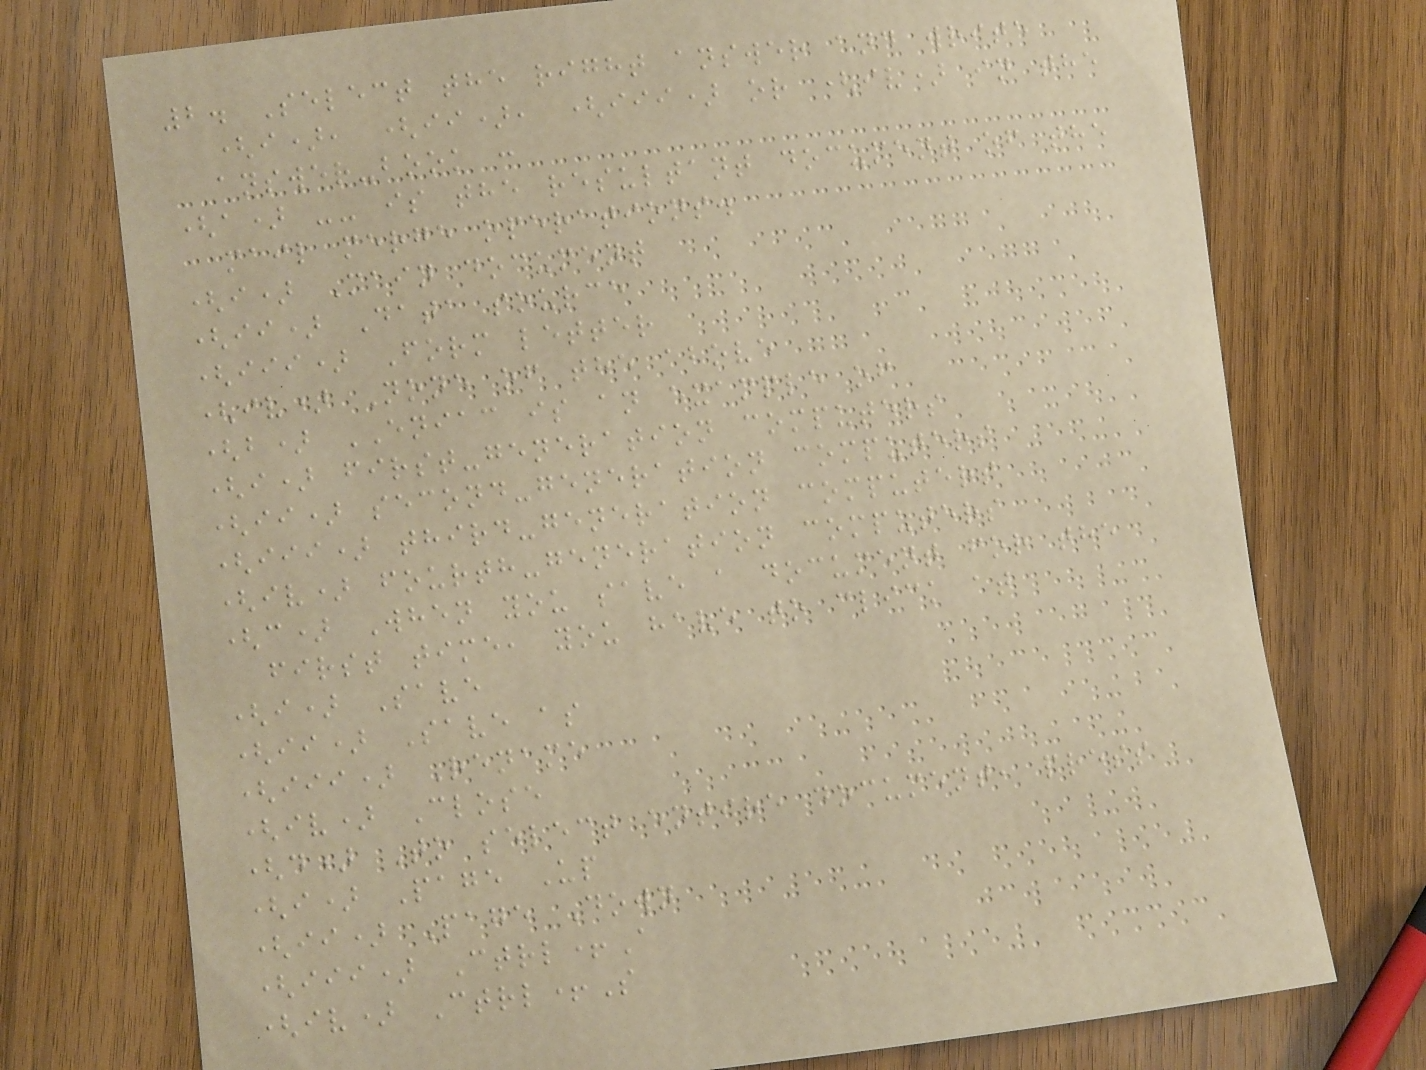2. Select the right answer and write
(i), (ii), (iii) or (iv) in the
answer-book :
(a) -- is the resultant document of the
mail merge operations.
(i) Main document
(ii) Data source
(iii) Form letter
(iv) None of the above
(b) ENIAC is an example of
(i) first-generation computers
(ii) second-generation computers
(iii) third-generation computers
(iv) fourth-generation computers
(c) When you save a document for the
first time, you have to click at
(i) Save
(ii) Save as
(iii) Rename
(iv) Close
(d) To select entire document, press
(i) Page Up
(ii) Page Down
(iii) Ctrl+A
(iv) Ctrl+S
